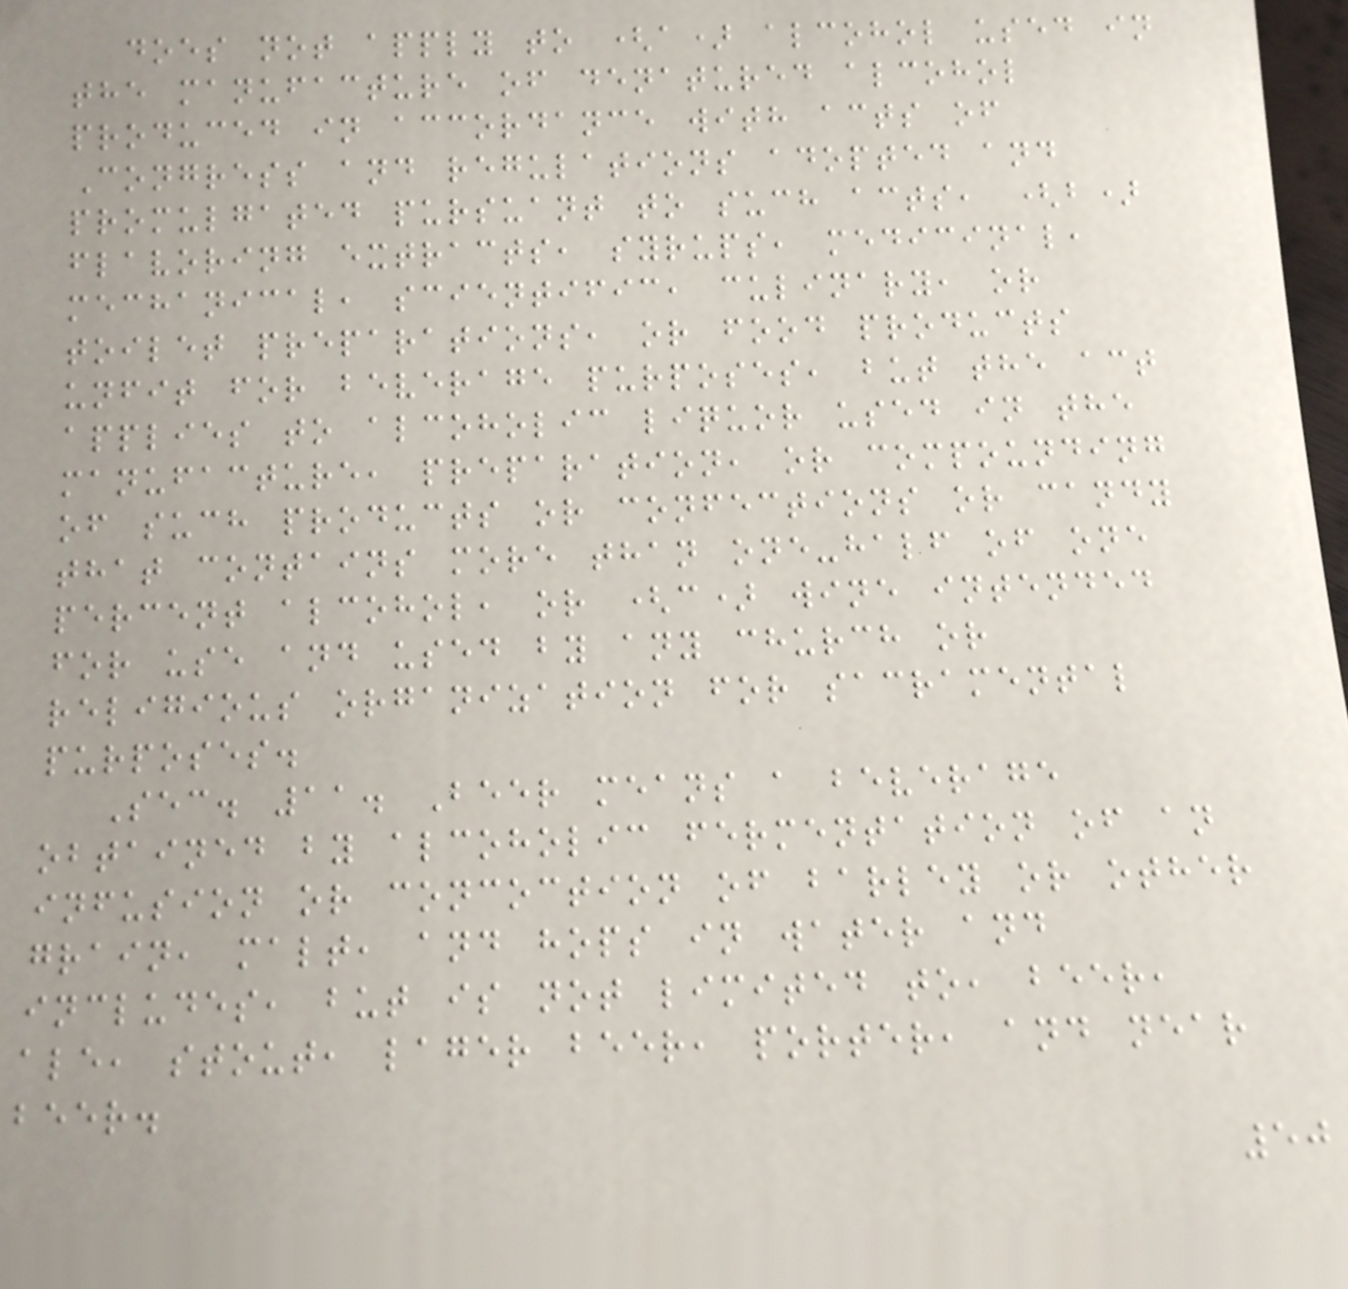does not apply to (a) alcohol used in
the manufacture of denatured alcohol
produced in accordance with acts of
Congress and regulations adopted and
promulgated pursuant to such acts, (b)
flavoring extracts, syrups, medicinal,
mechanical, scientific, culinary, or
toilet preparations, or food products
unfit for beverage purposes, but the act
applies to alcoholic liquor used in the
manufacture, preparation, or compounding
of such products or confections or candy
that contains more than one-half of one
percent alcohol, or (c) wine intended
for use and used by any church or
religious organization for sacramental
purposes.
Sec. 11. Beer means a beverage
obtained by alcoholic fermentation of an
infusion or concoction of barley or other
grain, malt, and hops in water and
includes, but is not limited to, beer,
ale, stout, lager beer, porter, and near
beer.
50
